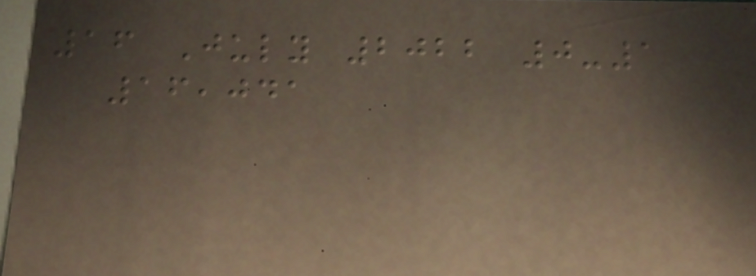16 July 2022 0-1
16,041
